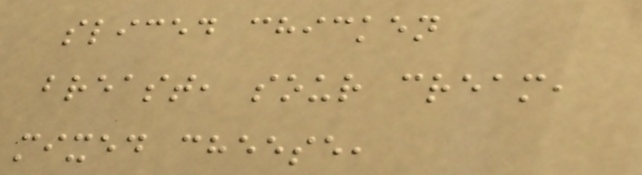sliced chicken
breast, sour cream,
mixed cheese,
